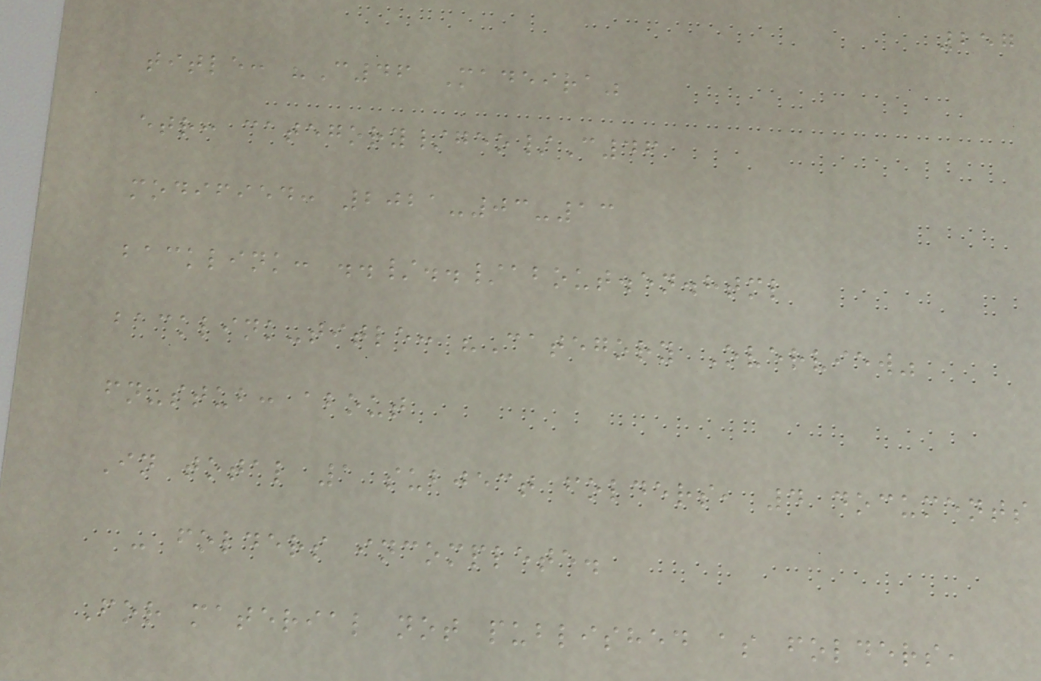257
title: "C46 Madeira"
etr: category/geo/C46
modified: 2021-03-13
backlink: ../../about.en.html
backlink-title: "Category Overview"
fn-stub: about
In total 1 subject folders, 4 documents
- folders incomplete.
For material not published as folders,
